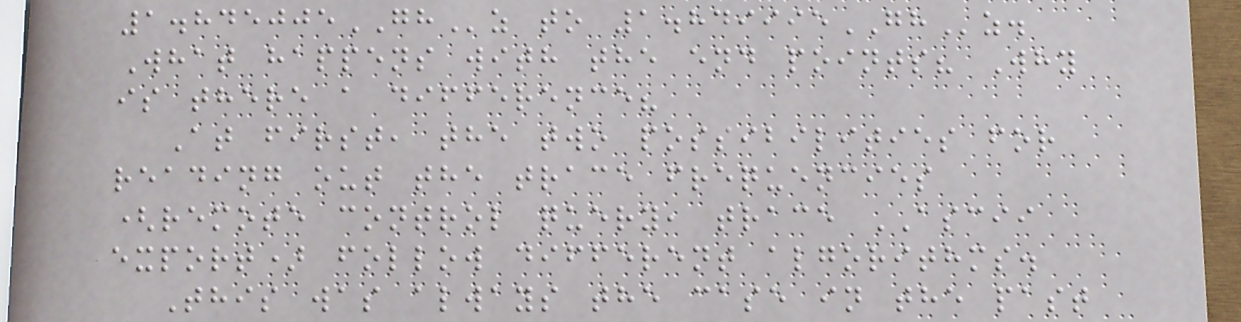1.845005GHz to 1.849995GHz.
What happens with the end points? Why
is there a difference?
At first, the two possibilities for
reading out the trace frequencies
(remote control query, trace ASCII
export) follow different algorithms.
This was always the case in the past
